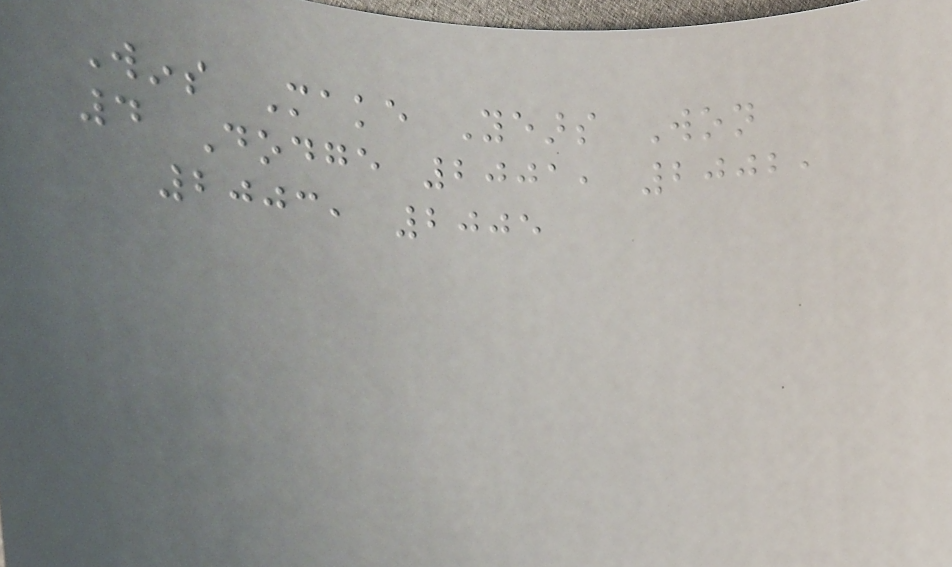Wins Make Years Won
4 Dodge 2001, 2002,
2003, 2005
